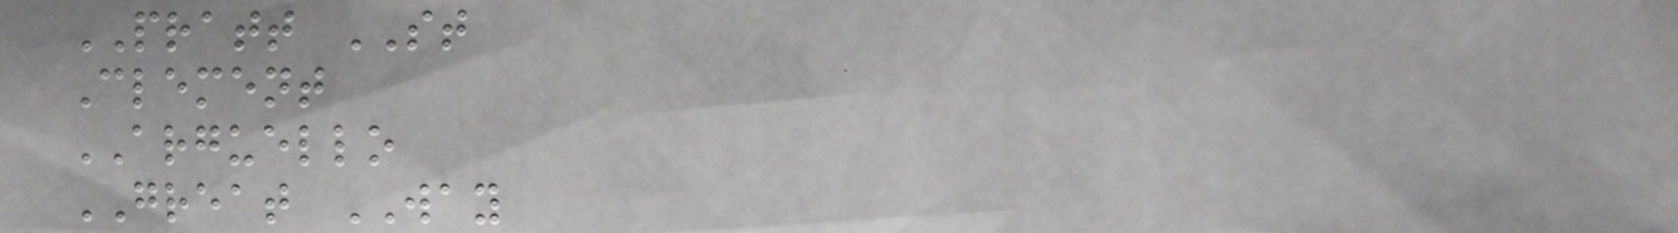PRATT ST
Clement
ARGUELLO
GREAT WAY
